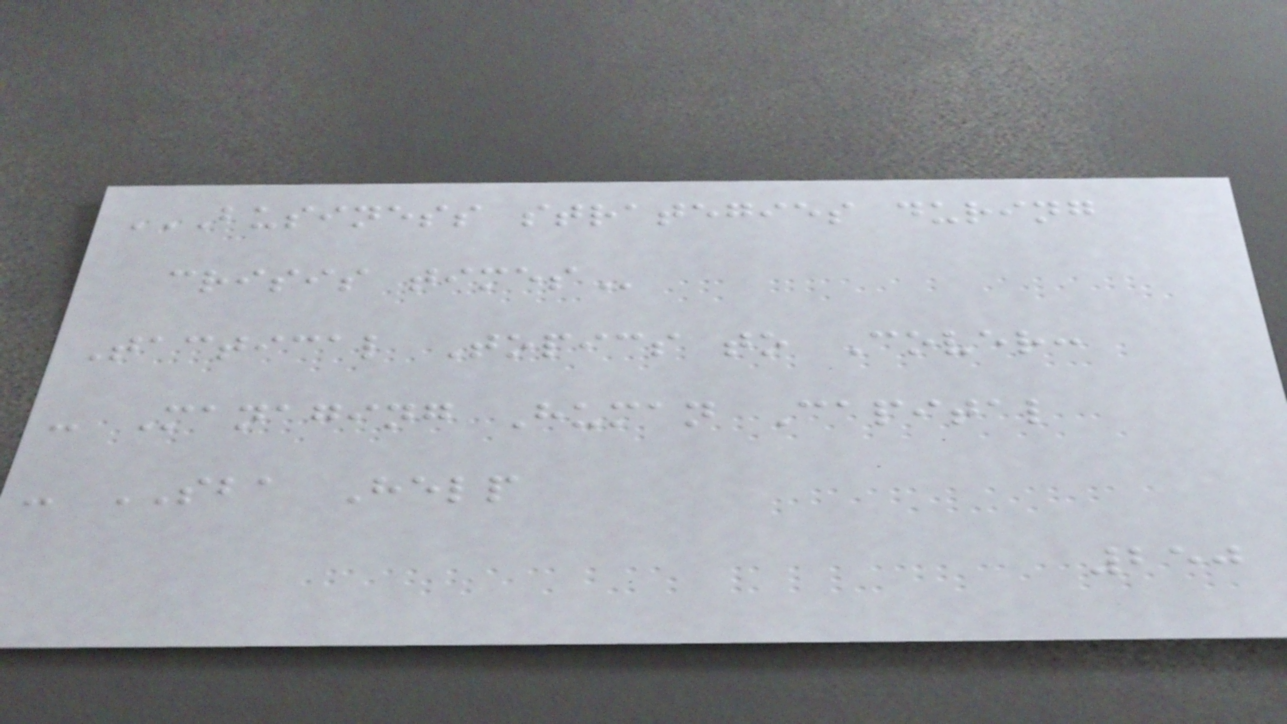BUSINESS STRATEGIES DURING
CRISIS TIMES
Tactical Topics to Cover:
- Managing Human Capital
- SBA Help
250
